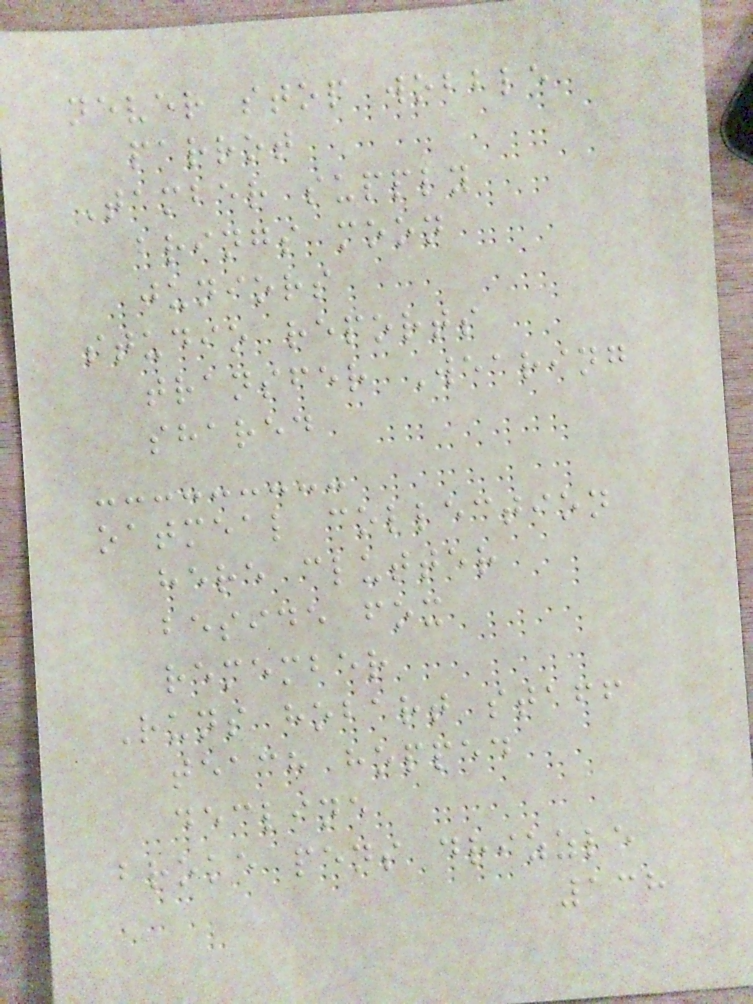never stop wobble
parrot
Tamber supply
brings moon
juniors
studio reports
transfer Wearing
shared
oatmeal collection
here clutter
beside fox
remember
Runs hobart staff
teach hopped
decline
broke pens drizzle
138
